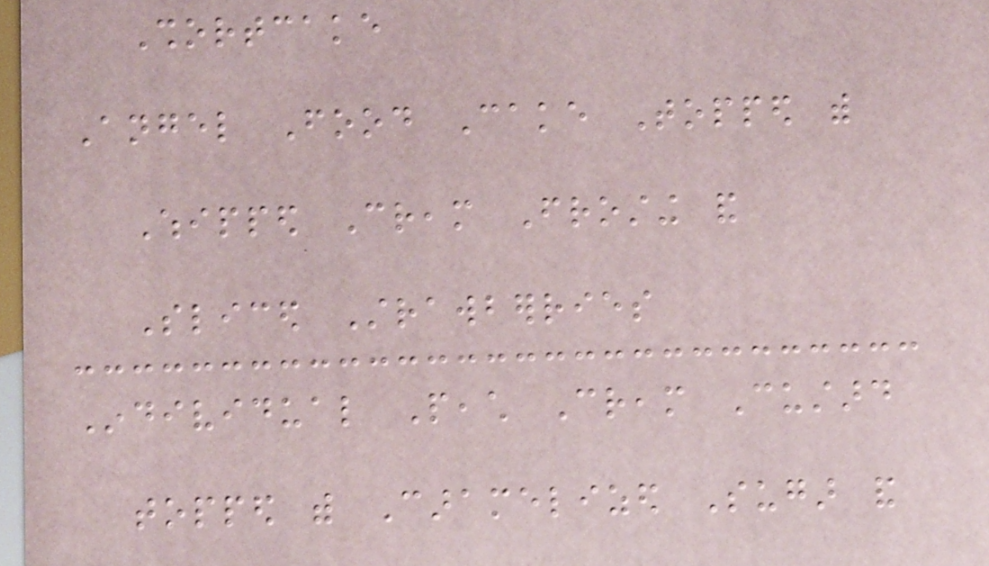Shortcake
Angel Food Cake Topped with
Whipped Cream Frosting and
Sliced Strawberries
Individual Peach Cream Custard
topped with Caramelized Sugar and
